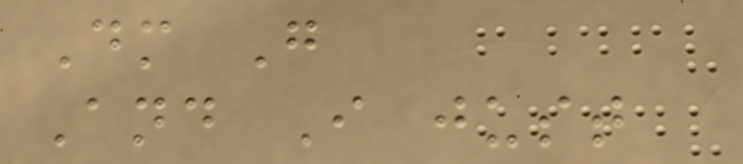Dm G
And I just
